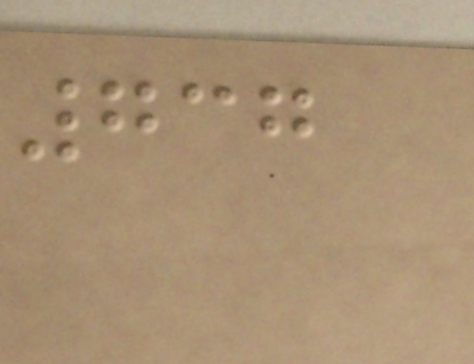737
